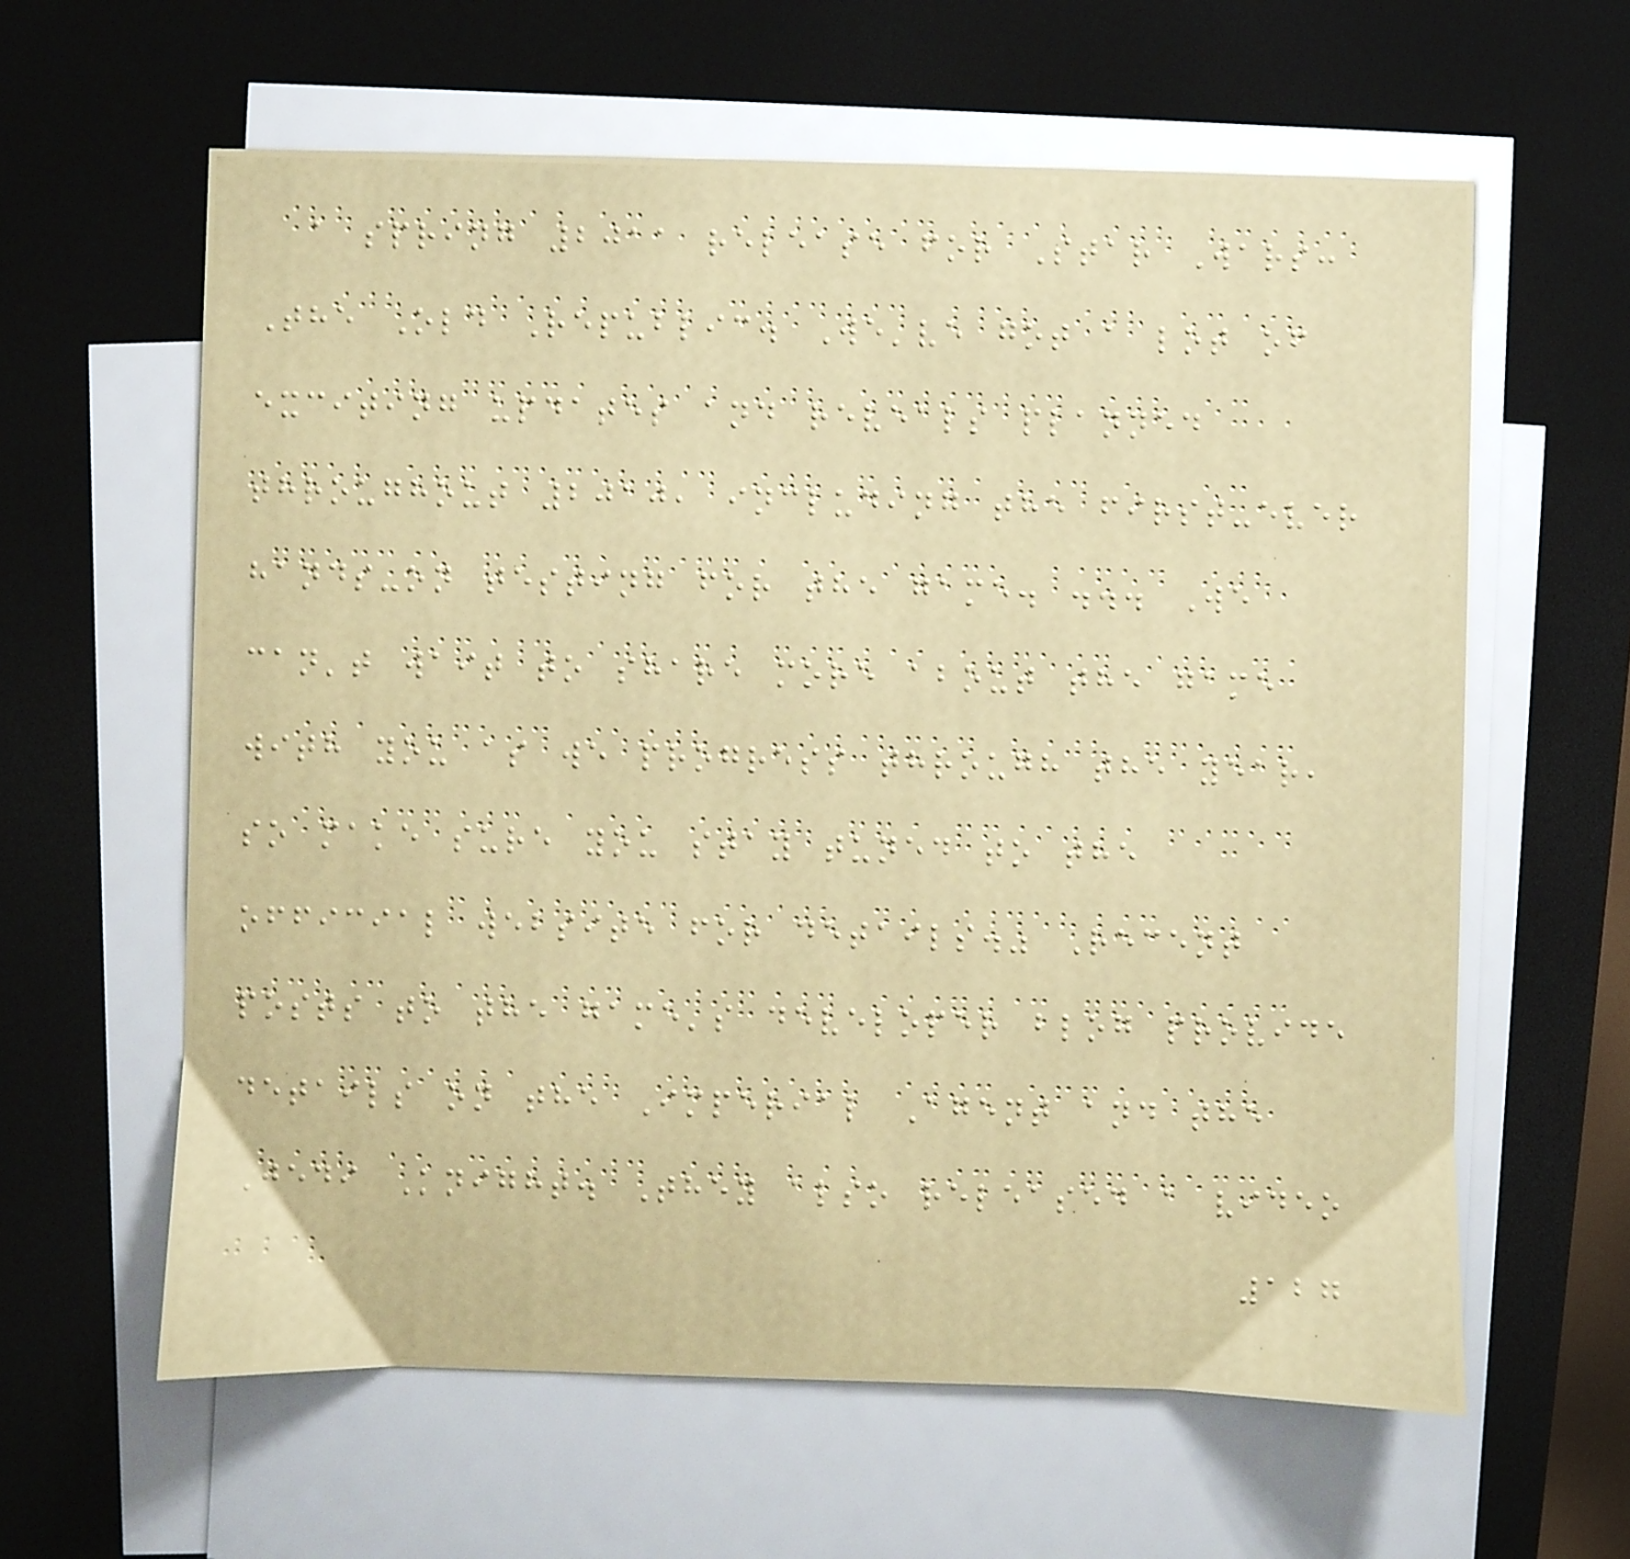a spring 2011 release for Star Wars:
The Old Republic. We've got a lot of
exciting updates and reveals planned
throughout 2010, including the first-ever
hands-on testing for the game. ... We
can't wait to share more about the game
with you as we progress through the year,
so make sure you stay tuned to the
official website for details." Recent
posts to the game's developer blog provide
details on the Imperial Agent and the
Jedi Knight. They also released a video
127
